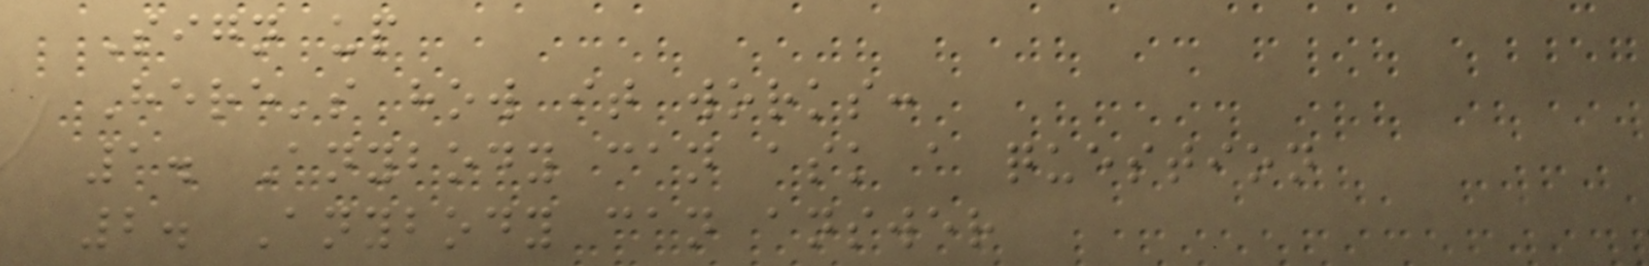Sign up
Here's how it works:
1. Anybody can ask a question
2. Anybody can answer
